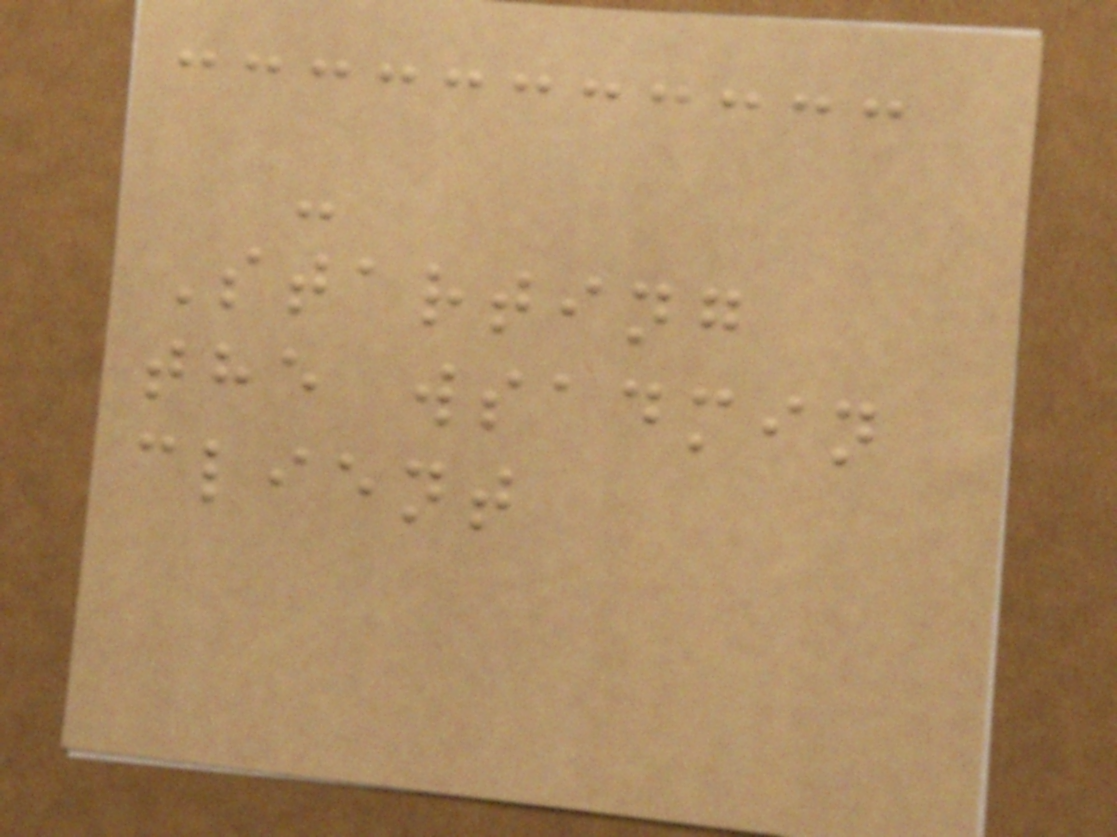-
Starting
the wsadmin
client
